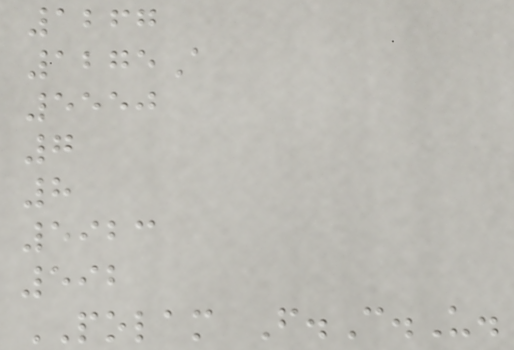1267
1275A
5550
7
8
5923
592
POLAM F.C.U.
